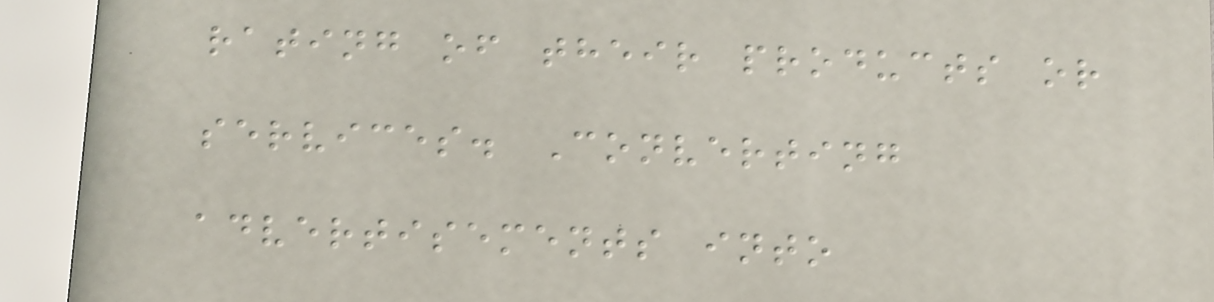rating of their products or
services. Converting
advertisements into
